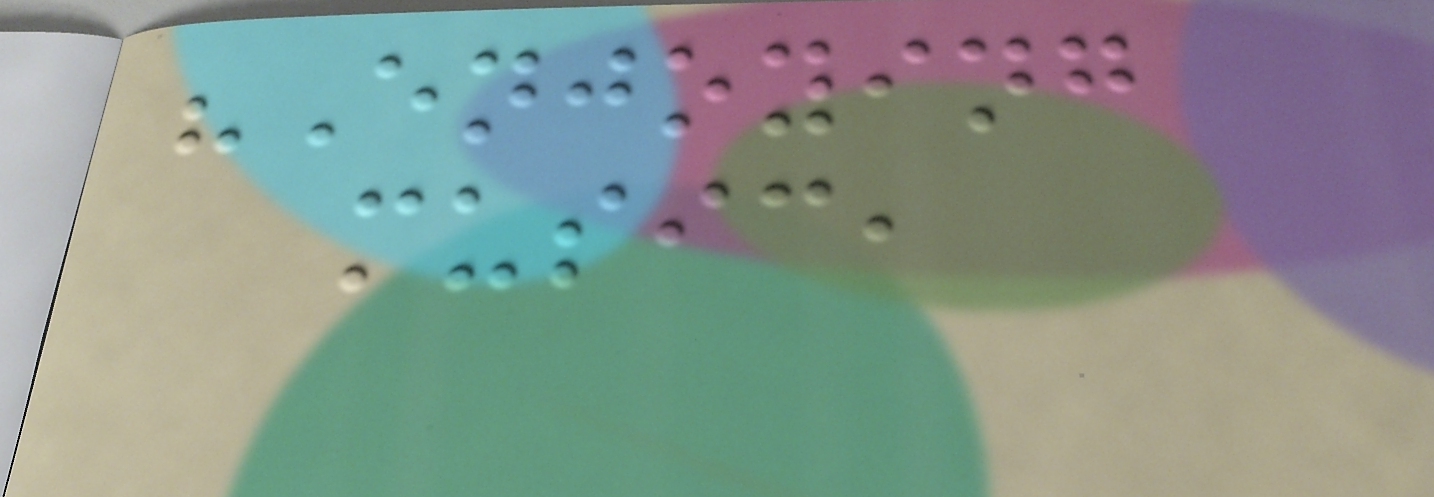"Enjoying
music,
